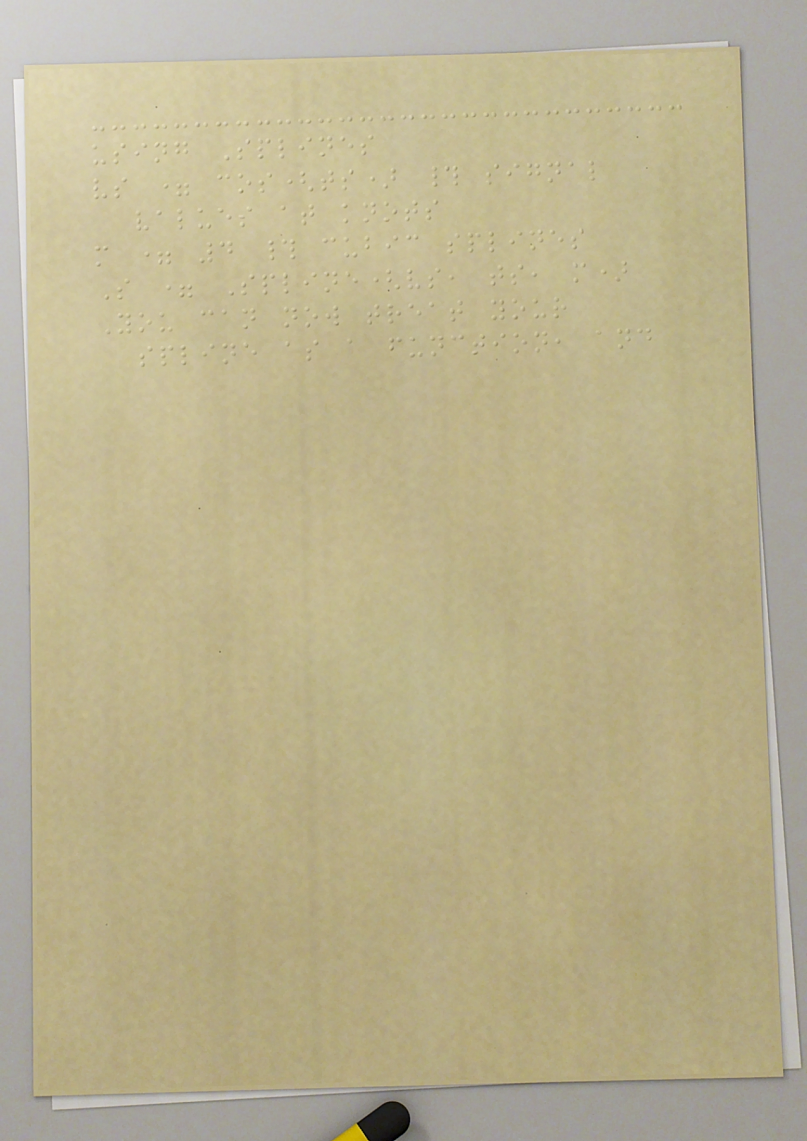using Splines
vs = cos(ts) # signal
values at knots
m = 4 # cubic splines
S = Spline(vs, ts, m)
You can now treat your
spline as a function, and
